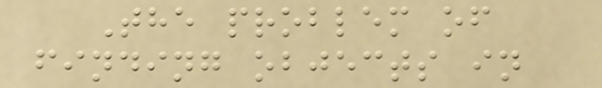The problem of
finding objects in
